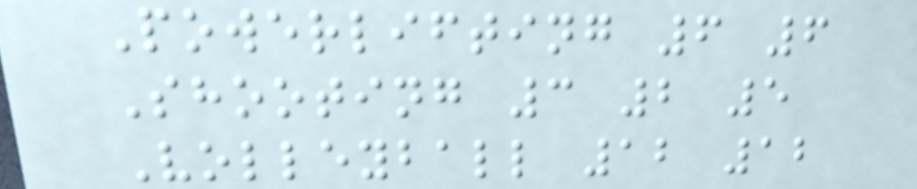Powerlifting 6 6
Shooting 3 2 5
Volleyball 12 12
